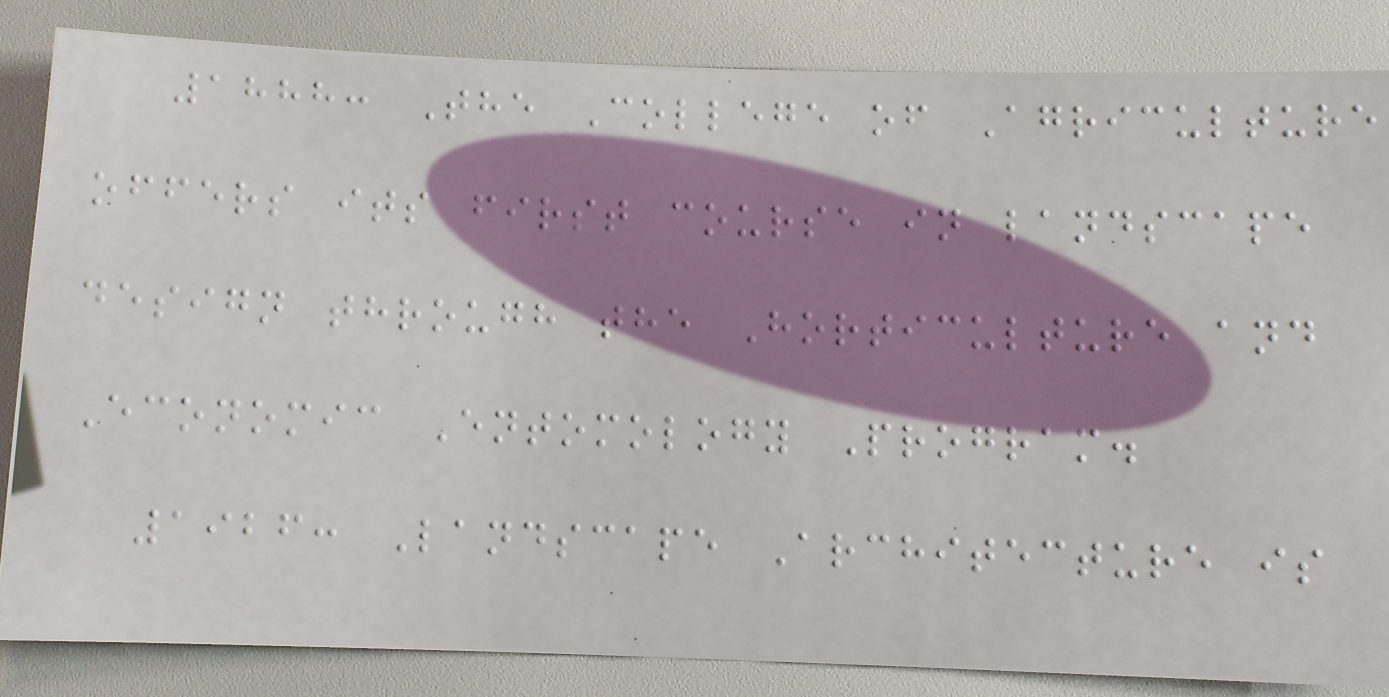1888: The College of Agriculture
offers its first course in landscape
design through the Horticulture and
Economic Entomology Program.
1926: Landscape Architecture is
